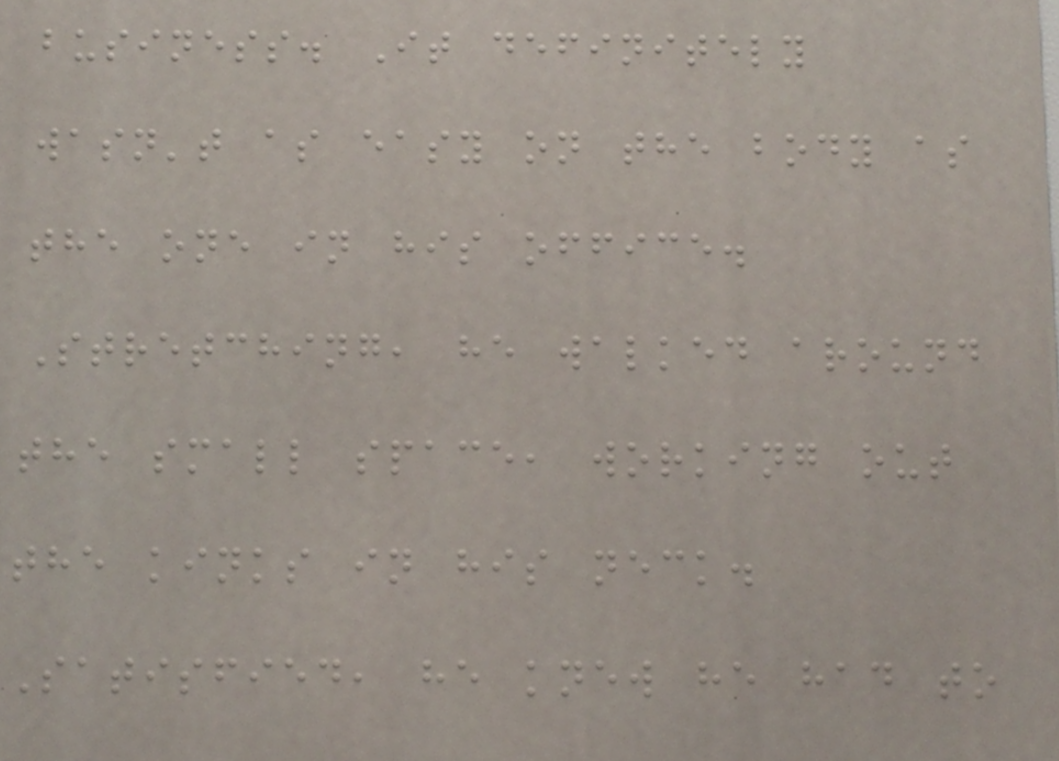business. It definitely
wasn't as easy on the body as
the one in his office.
Stretching, he walked around
the small space, working out
the kinks in his neck.
Satisfied, he knew he had to
